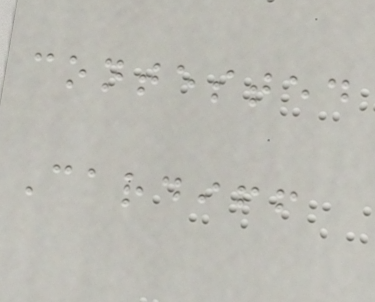contested
Cardiff
